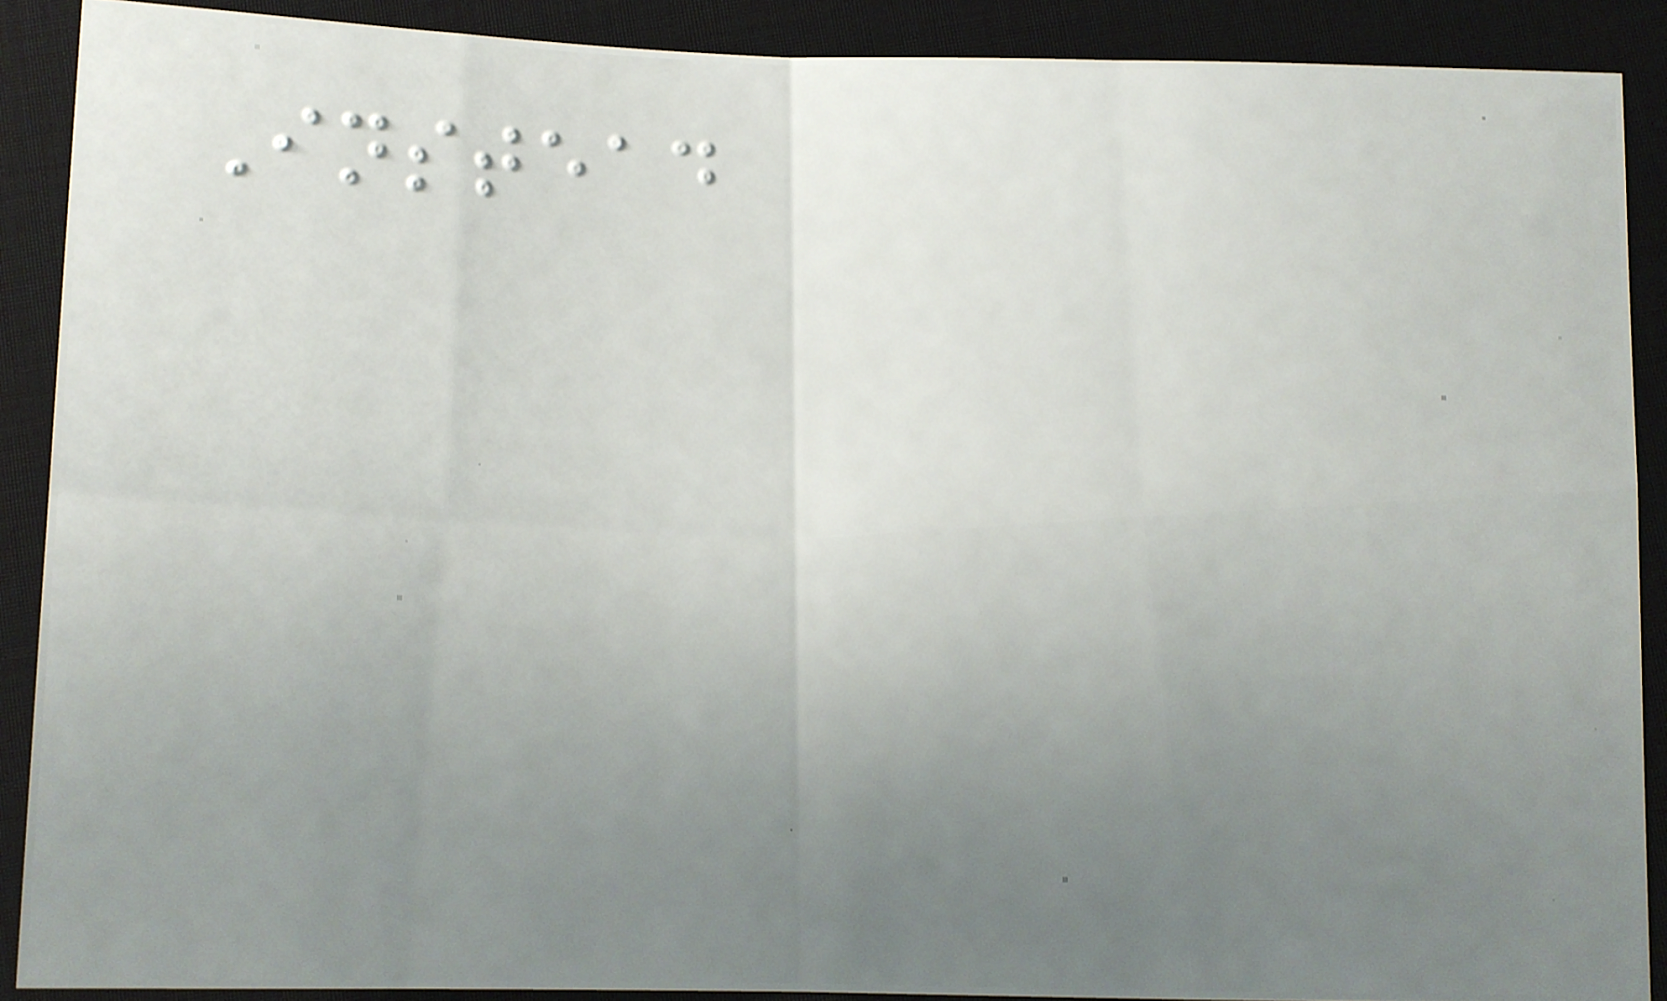Instead
